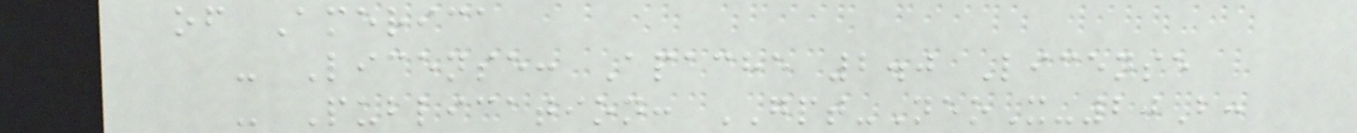of America
- License: Apache 2.0 License
- Publication: GPT-NeoX-20B:
